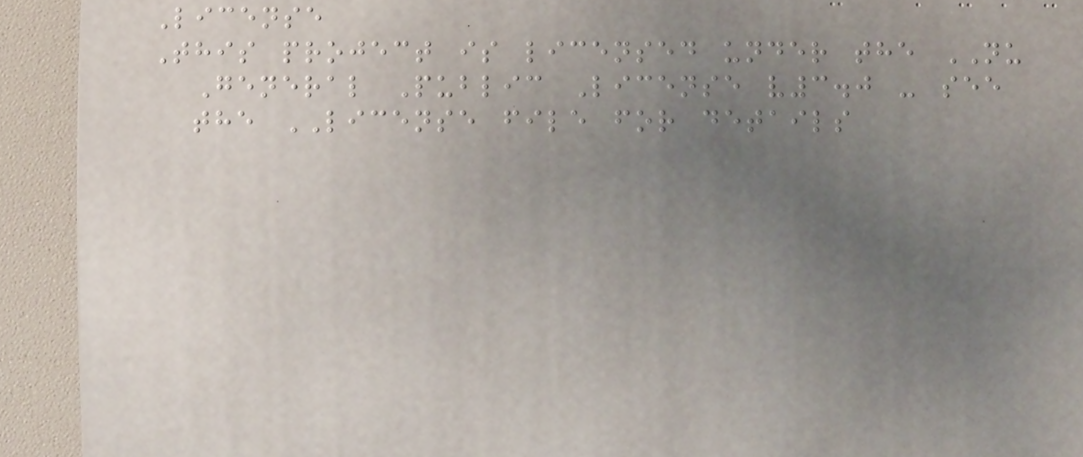License
This project is licensed under the NU
General Public License v3.0 - see
the LICENSE file for details
